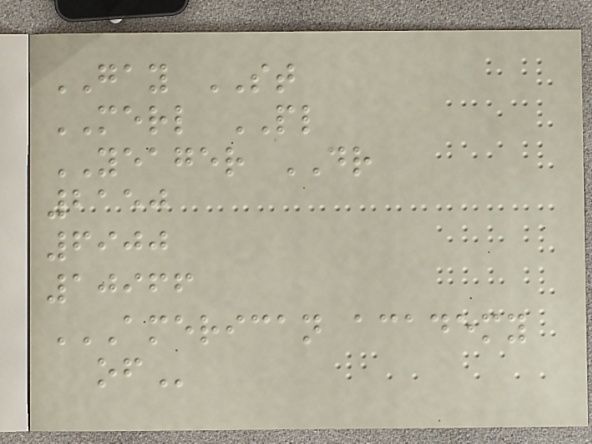GAY ST
MERL PL
YEAGER DR
2150
6900
10966
AMERICAN ACADEMY
OF
